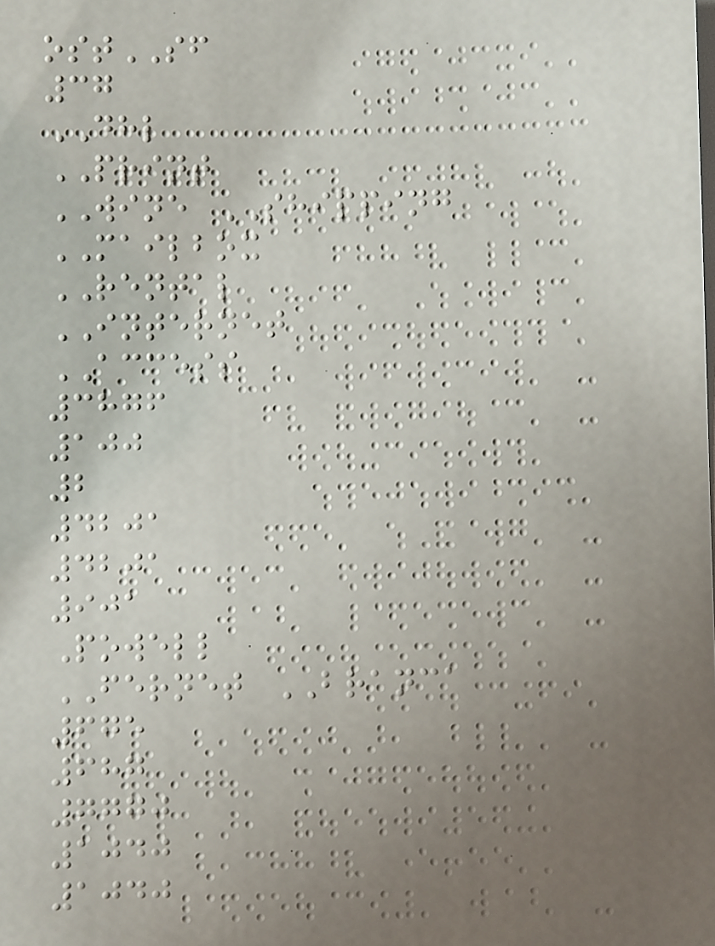ostSF
37
DHL
PRINT
WINE SHIPPING
MAILBOX
RENTAL
INTERNET
ACCESS
3876
100
2
4201
4201
901
Powell
FERNET BRANCA
675
687
7770
1040
1040
